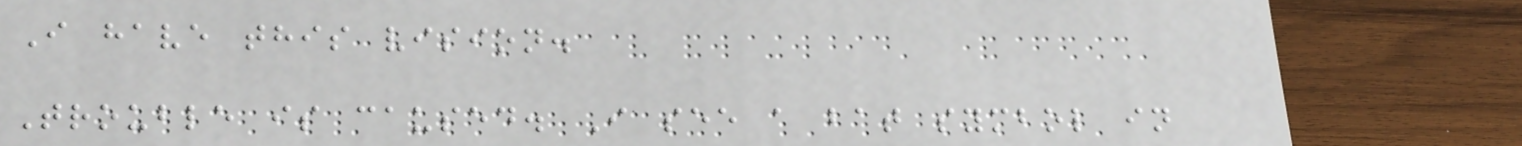I have this vision.
Trouble is caused. I see a bat symbol in
